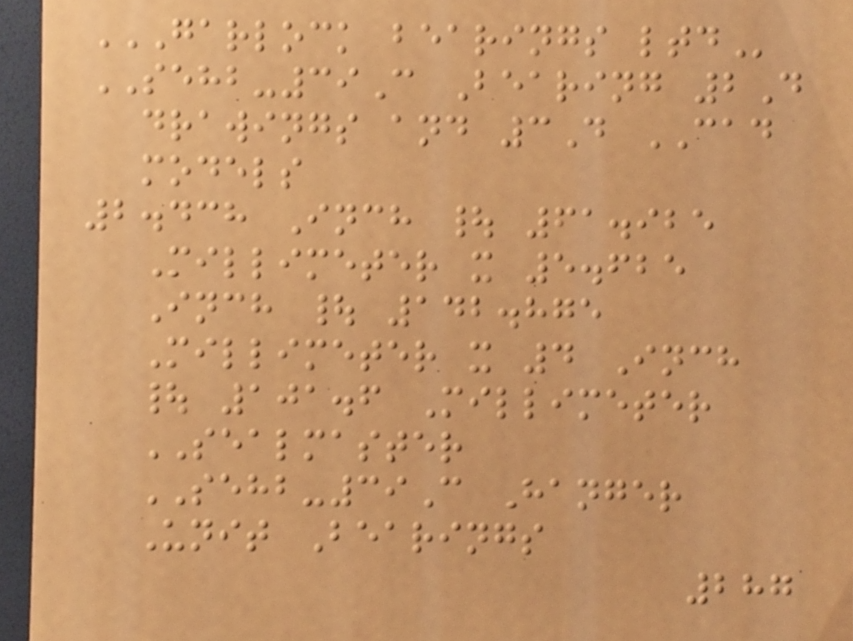GARLOCK BEARINGS LTD
SEHB-39C Bearing 2D
drawings and 3D CAD
models
2.438 Inch | 61.925
Millimeter x 5.625
Inch | 142.875
Millimeter x 4 Inch
| 101.6 Millimeter
SEALMASTER
SEHB-39C Hanger
Unit Bearings
287
